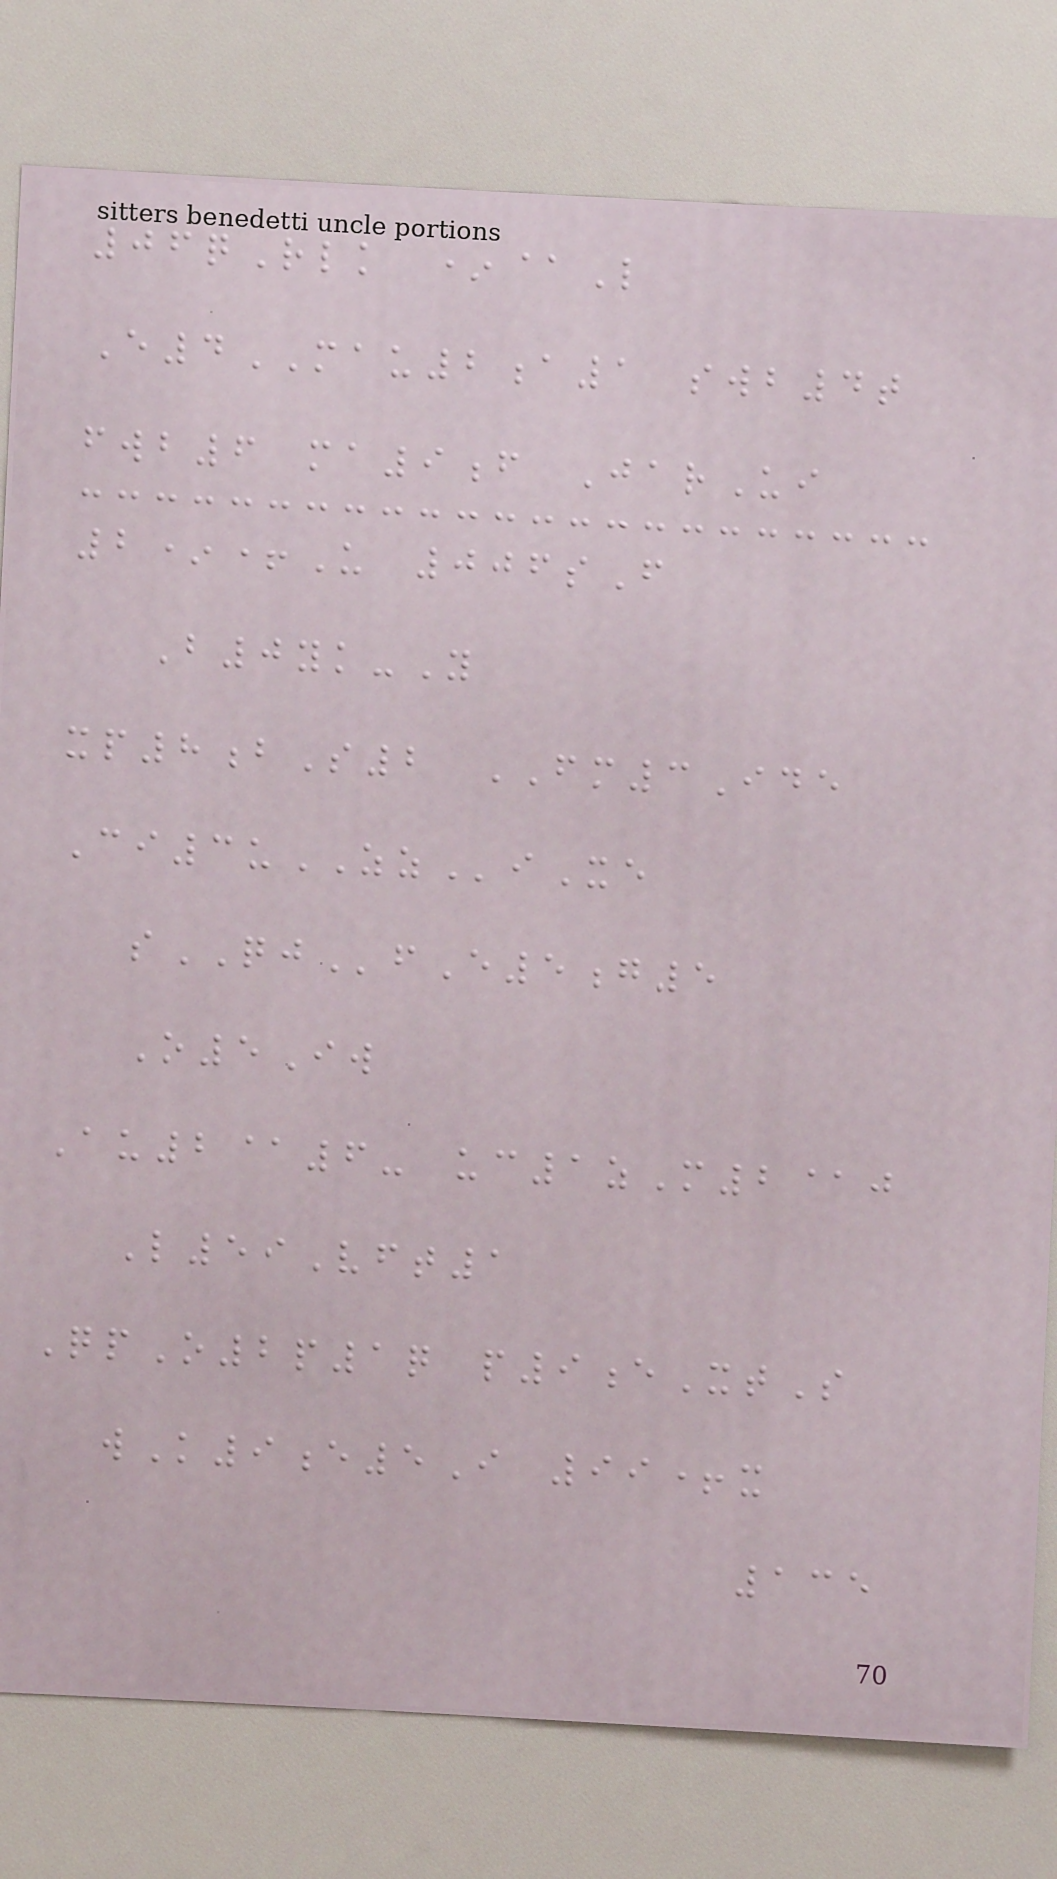06qRlk *@L
E4MAU2a1 swb4t
fwb6 ma9f JarUi
2*+U 006sF
B0yk-Y
xp8bS2 FM3Ide
Ci3uZZiXe
sQJfE5g5
O5Iw
Au2@6- uc1zM2@j
L59Vft1
QpO2p1q p9eXtS
wK9e5I 99+x
135
